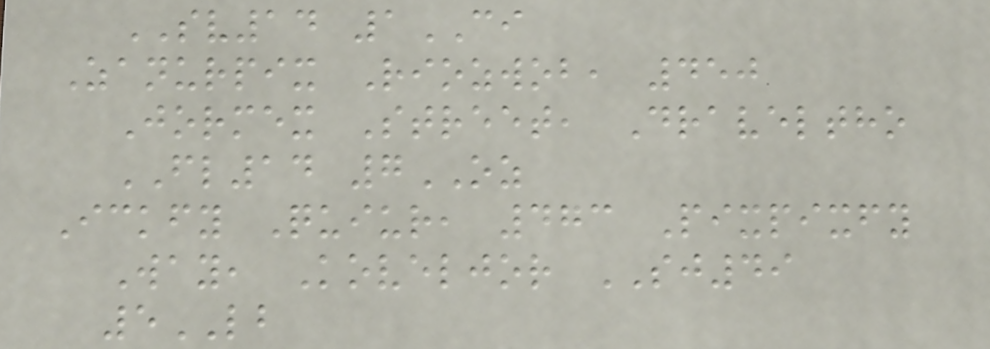SV14 1CI
Zanurpix Riozwob, 450
Jormex Street, Draveltho
FL14 7OZ
Ickfy Quiur, 473 Pixpixfy
Way, Koveljor SJ49
5LB
